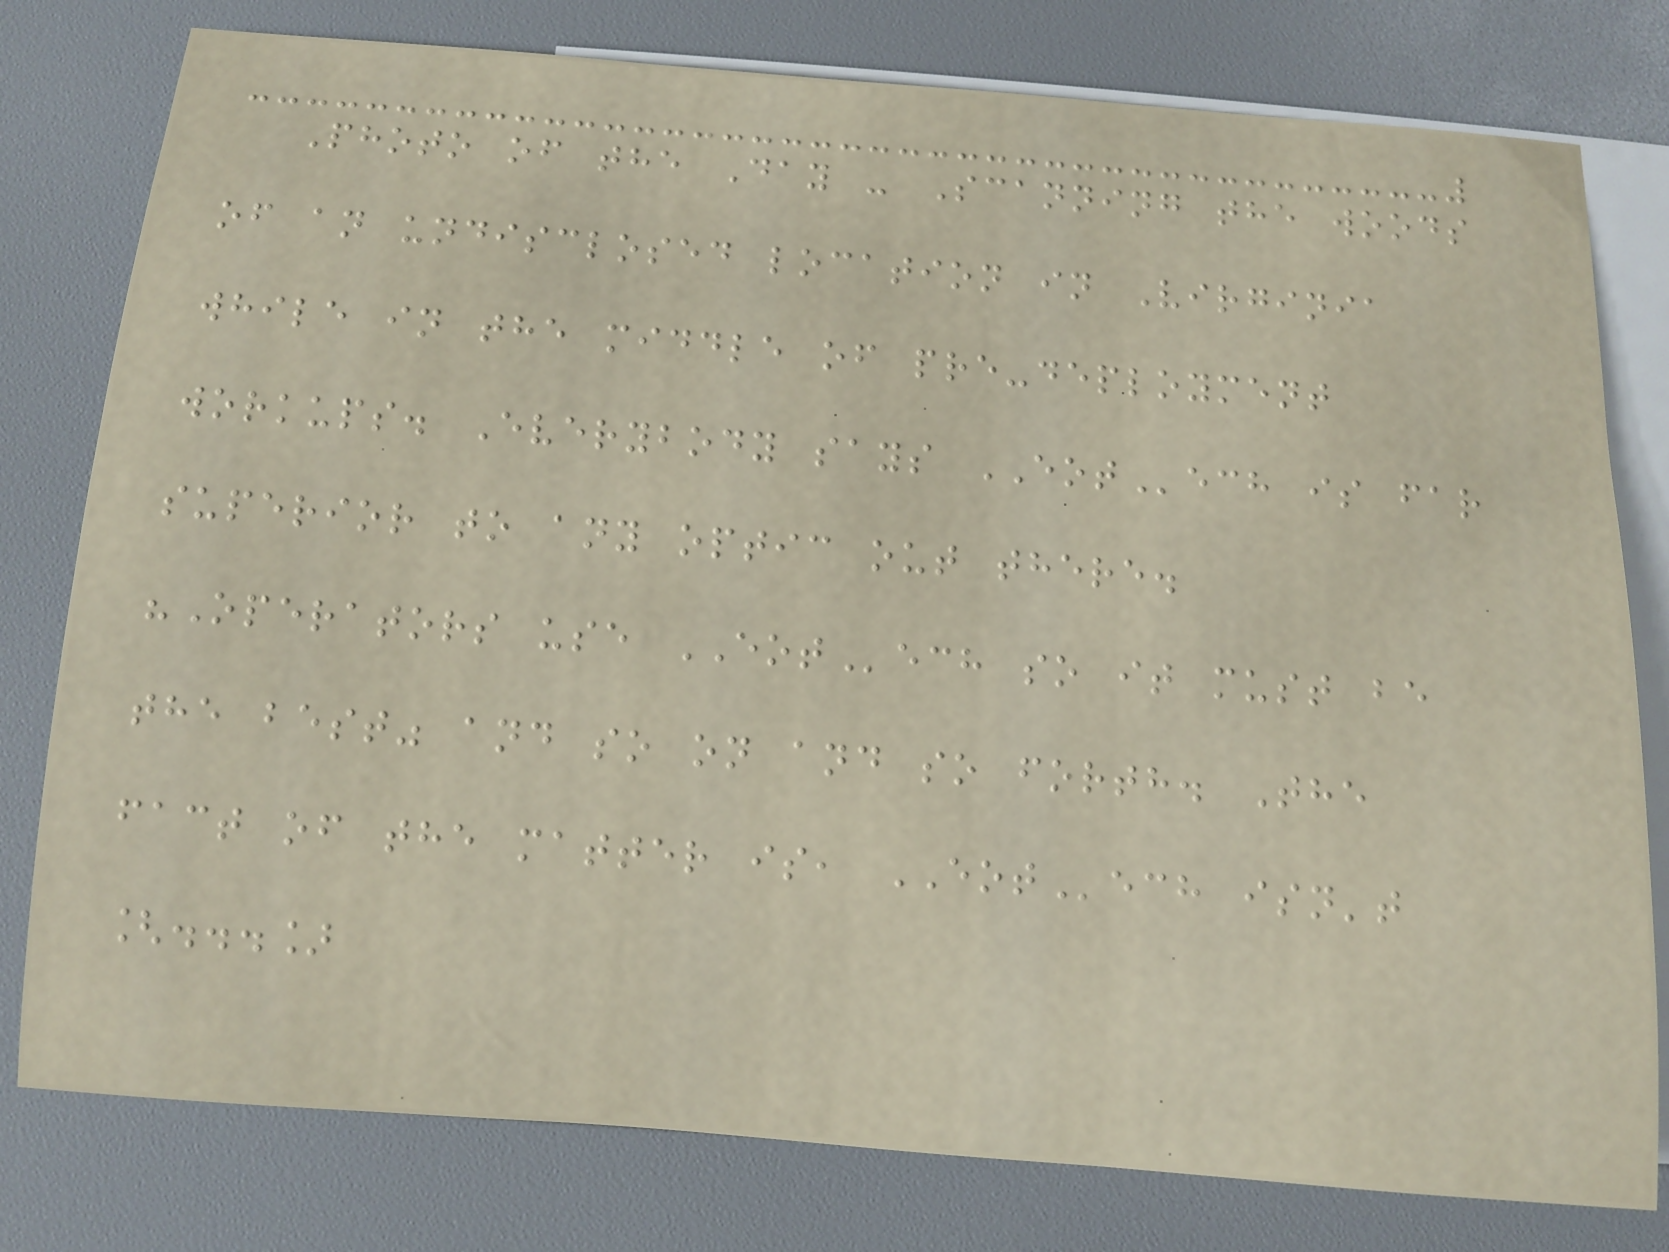Photo of the Day - Scanning the woods
of an undisclosed location in Virginia
while in the middle of pre-deployment
workups. Everybody says EOTech is far
superior to any optic out there.
"Operators use EOTech so it must be
the best" and so on and so forth. The
fact of the matter is, EOTech isn't
[...]
